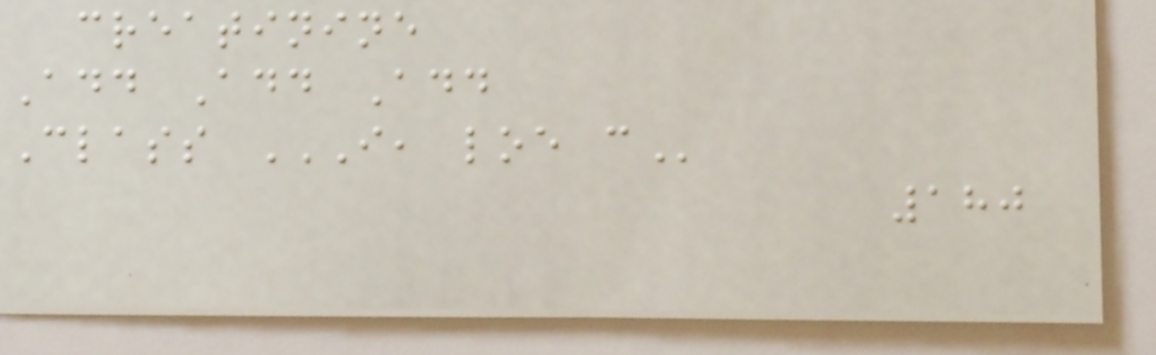creatinine
Add Add Add
Class I, LOE C
180
